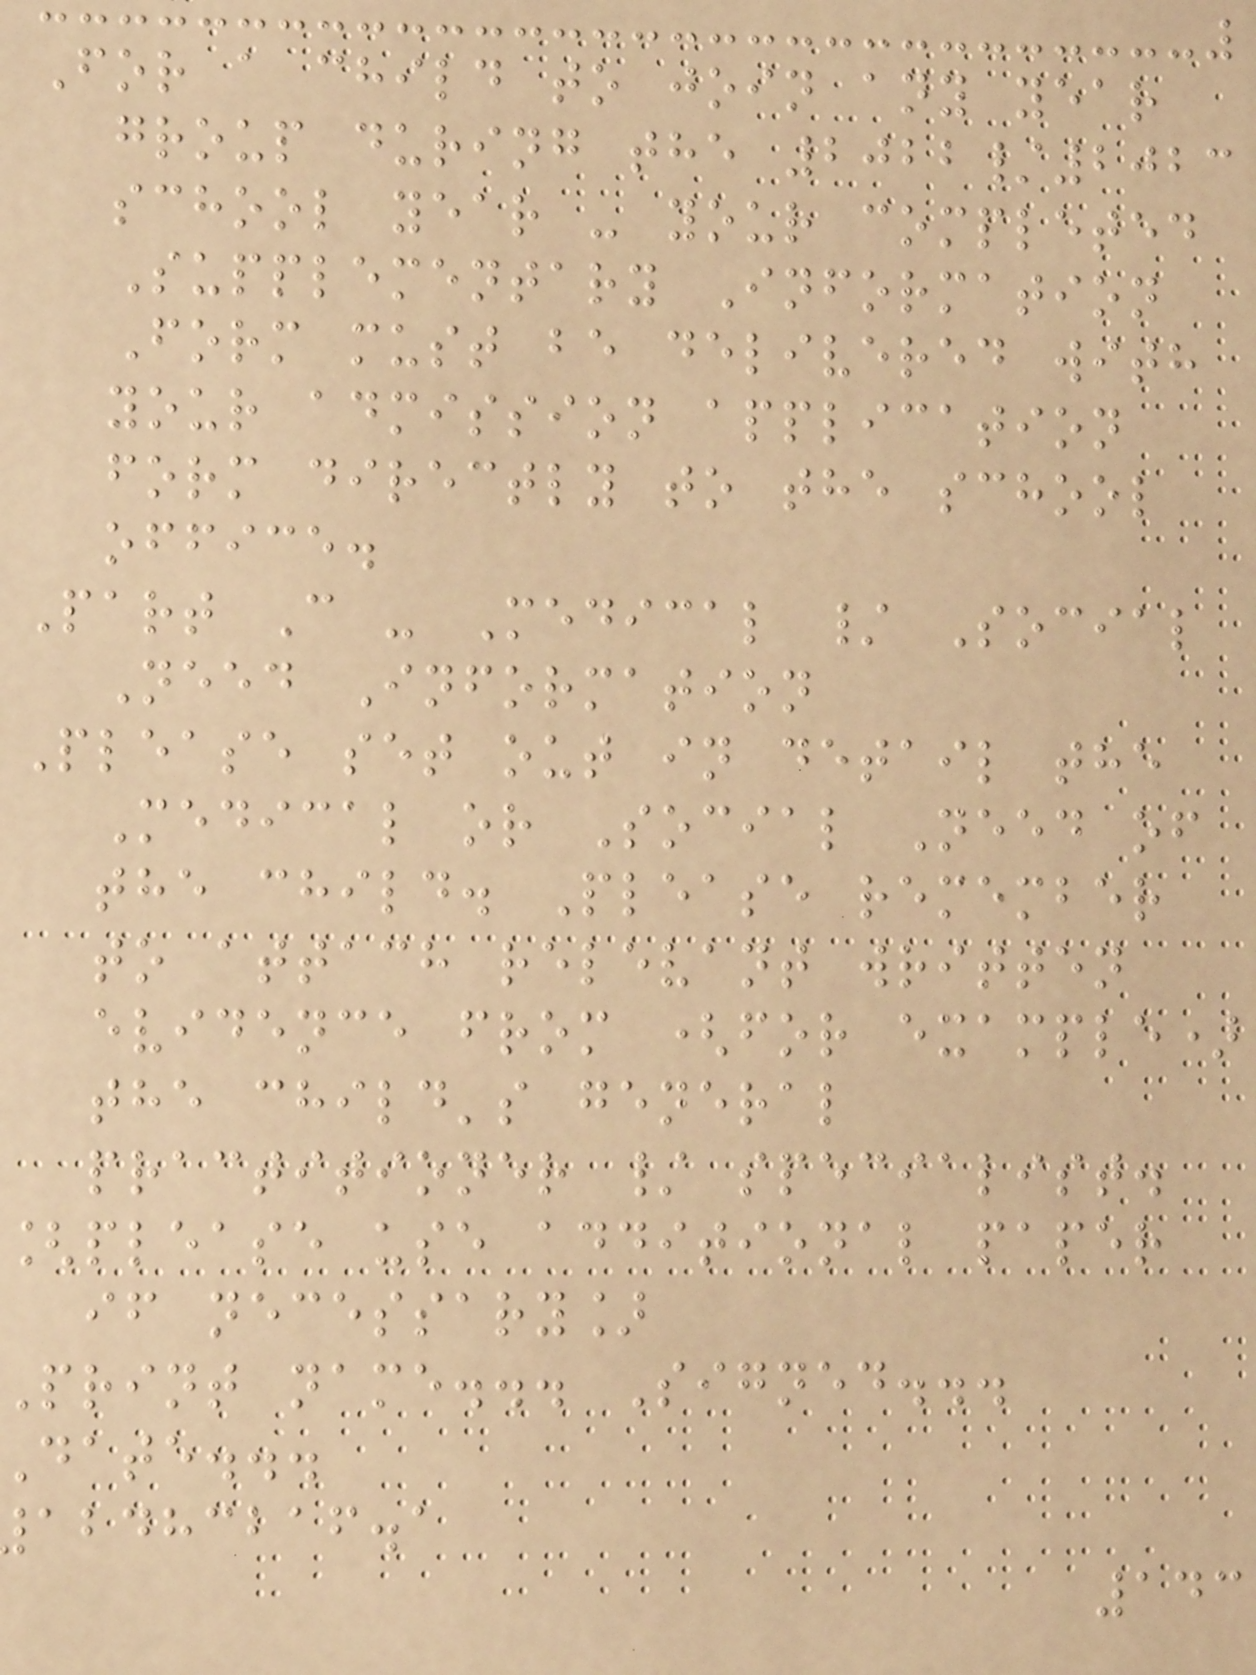For a child to join any year
group during the 2022/2023
school year - your completed
Supplementary Information
Form must be delivered with
your admission application
form directly to the school
office.
Part C - Medical / Social
Need Information
Please set out in detail the
Medical or Social Need of
the child. Please remember
to attach relevant written
evidence from (for example)
the child's general
practitioner / specialist.
[please use additional paper
if necessary]
print name... Signed...
date...
abdhcbaf.a
143
